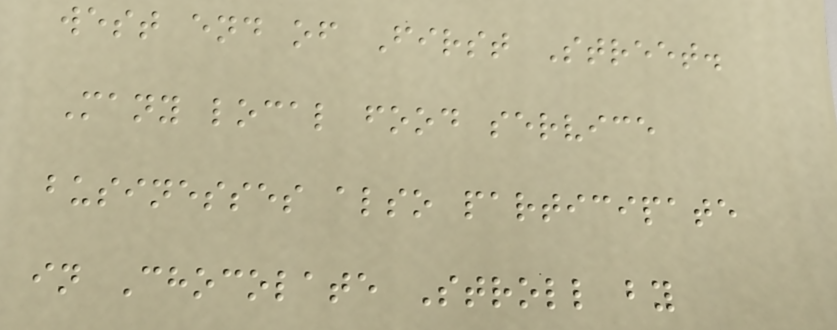west end of First Street.
Many local food service
businesses also participate
in Chocolate Stroll by
